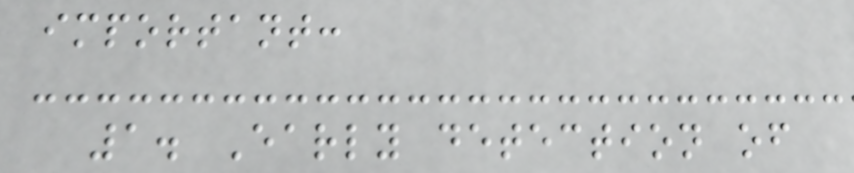important:
1. Early detection of
